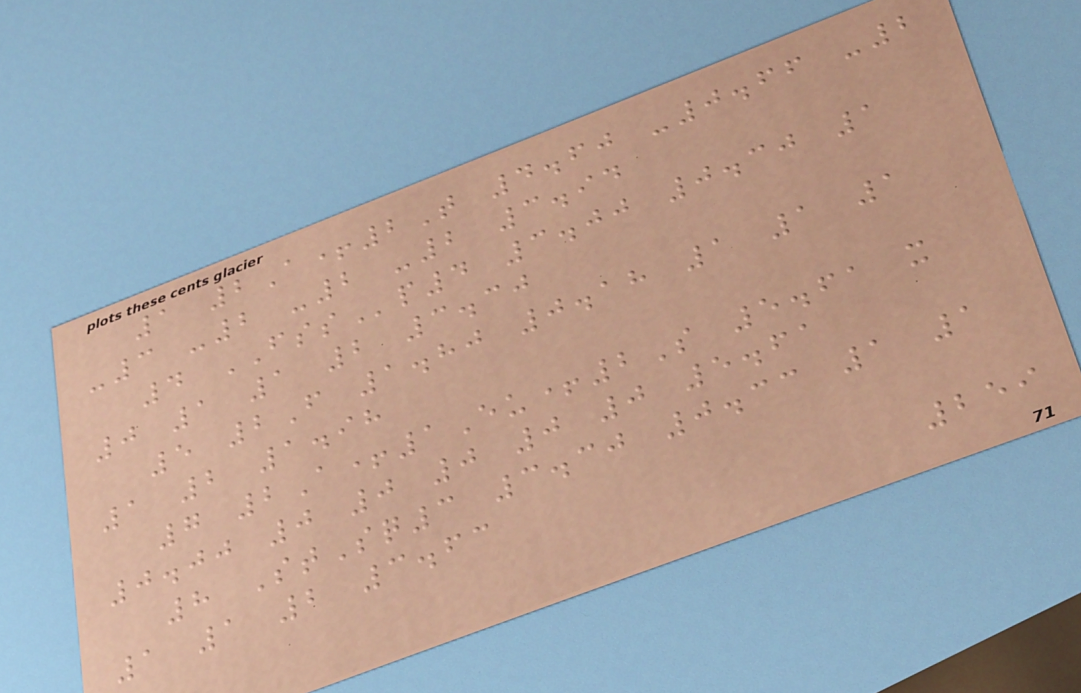1 2A+2T 4.60 -0.66 -2
-3 -2 -2 -2 3.94
4 FSSp4 3.00 0.30 1
0 1 1 2 3.30
5 2F 1.80 0.18 1 1 1
1 2 1.98
7 2A+1Eu+2S 5.61 x
0.00 0 0 0 0 0 5.61
8 StSq3 3.30 0.33 1 1
1 1 2 3.63
259
